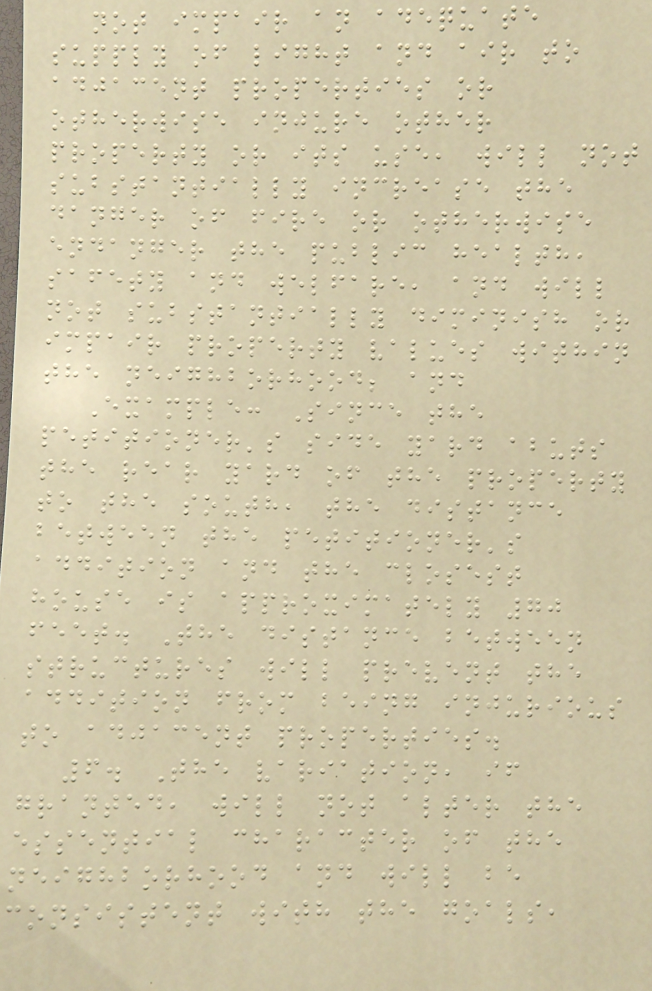not impair an adequate
supply of light and air to
adjacent properties or
otherwise injure other
property or its use, will not
substantially increase the
danger of fire or otherwise
endanger the public health,
safety and welfare, and will
not substantially diminish or
impair property values within
the neighborhood; and
Example: Since the
petitioner's side yard abuts
the rear yard of the property
to the south, the distance
between the petitioner's
addition and the closest
house is approximately 70
feet. The distance between
structures will prevent the
addition from being injurious
to adjacent properties.
6. The variation, if
granted, will not alter the
essential character of the
neighborhood and will be
consistent with the goals,
